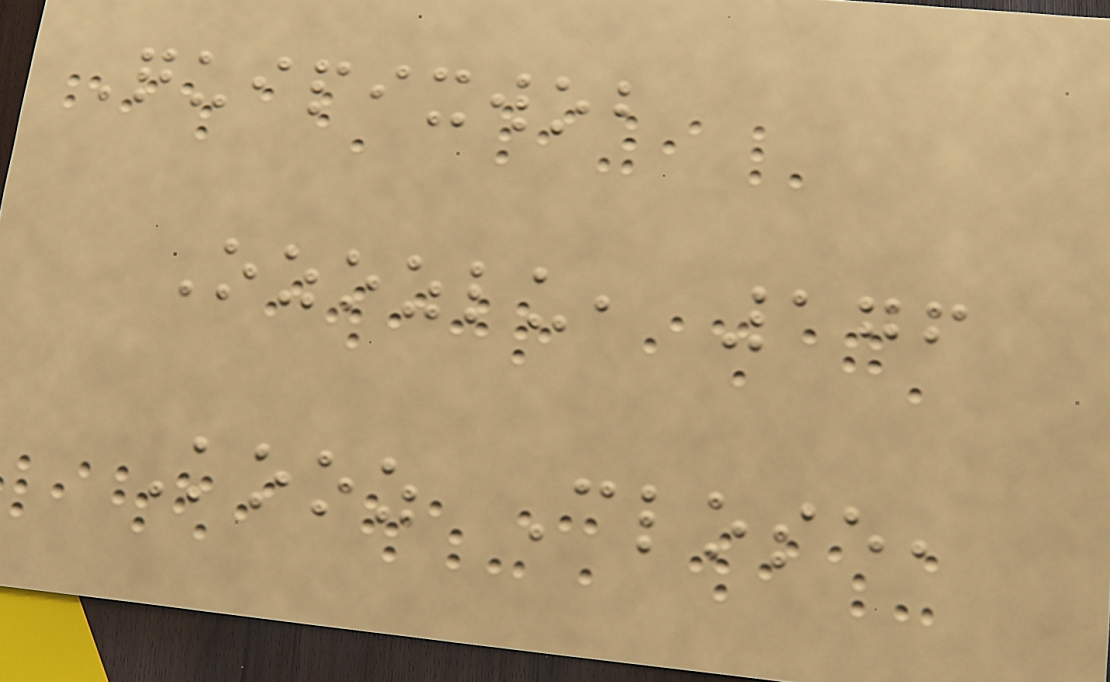Quipixwob
Ozozlu, 176
Kooz Close,
